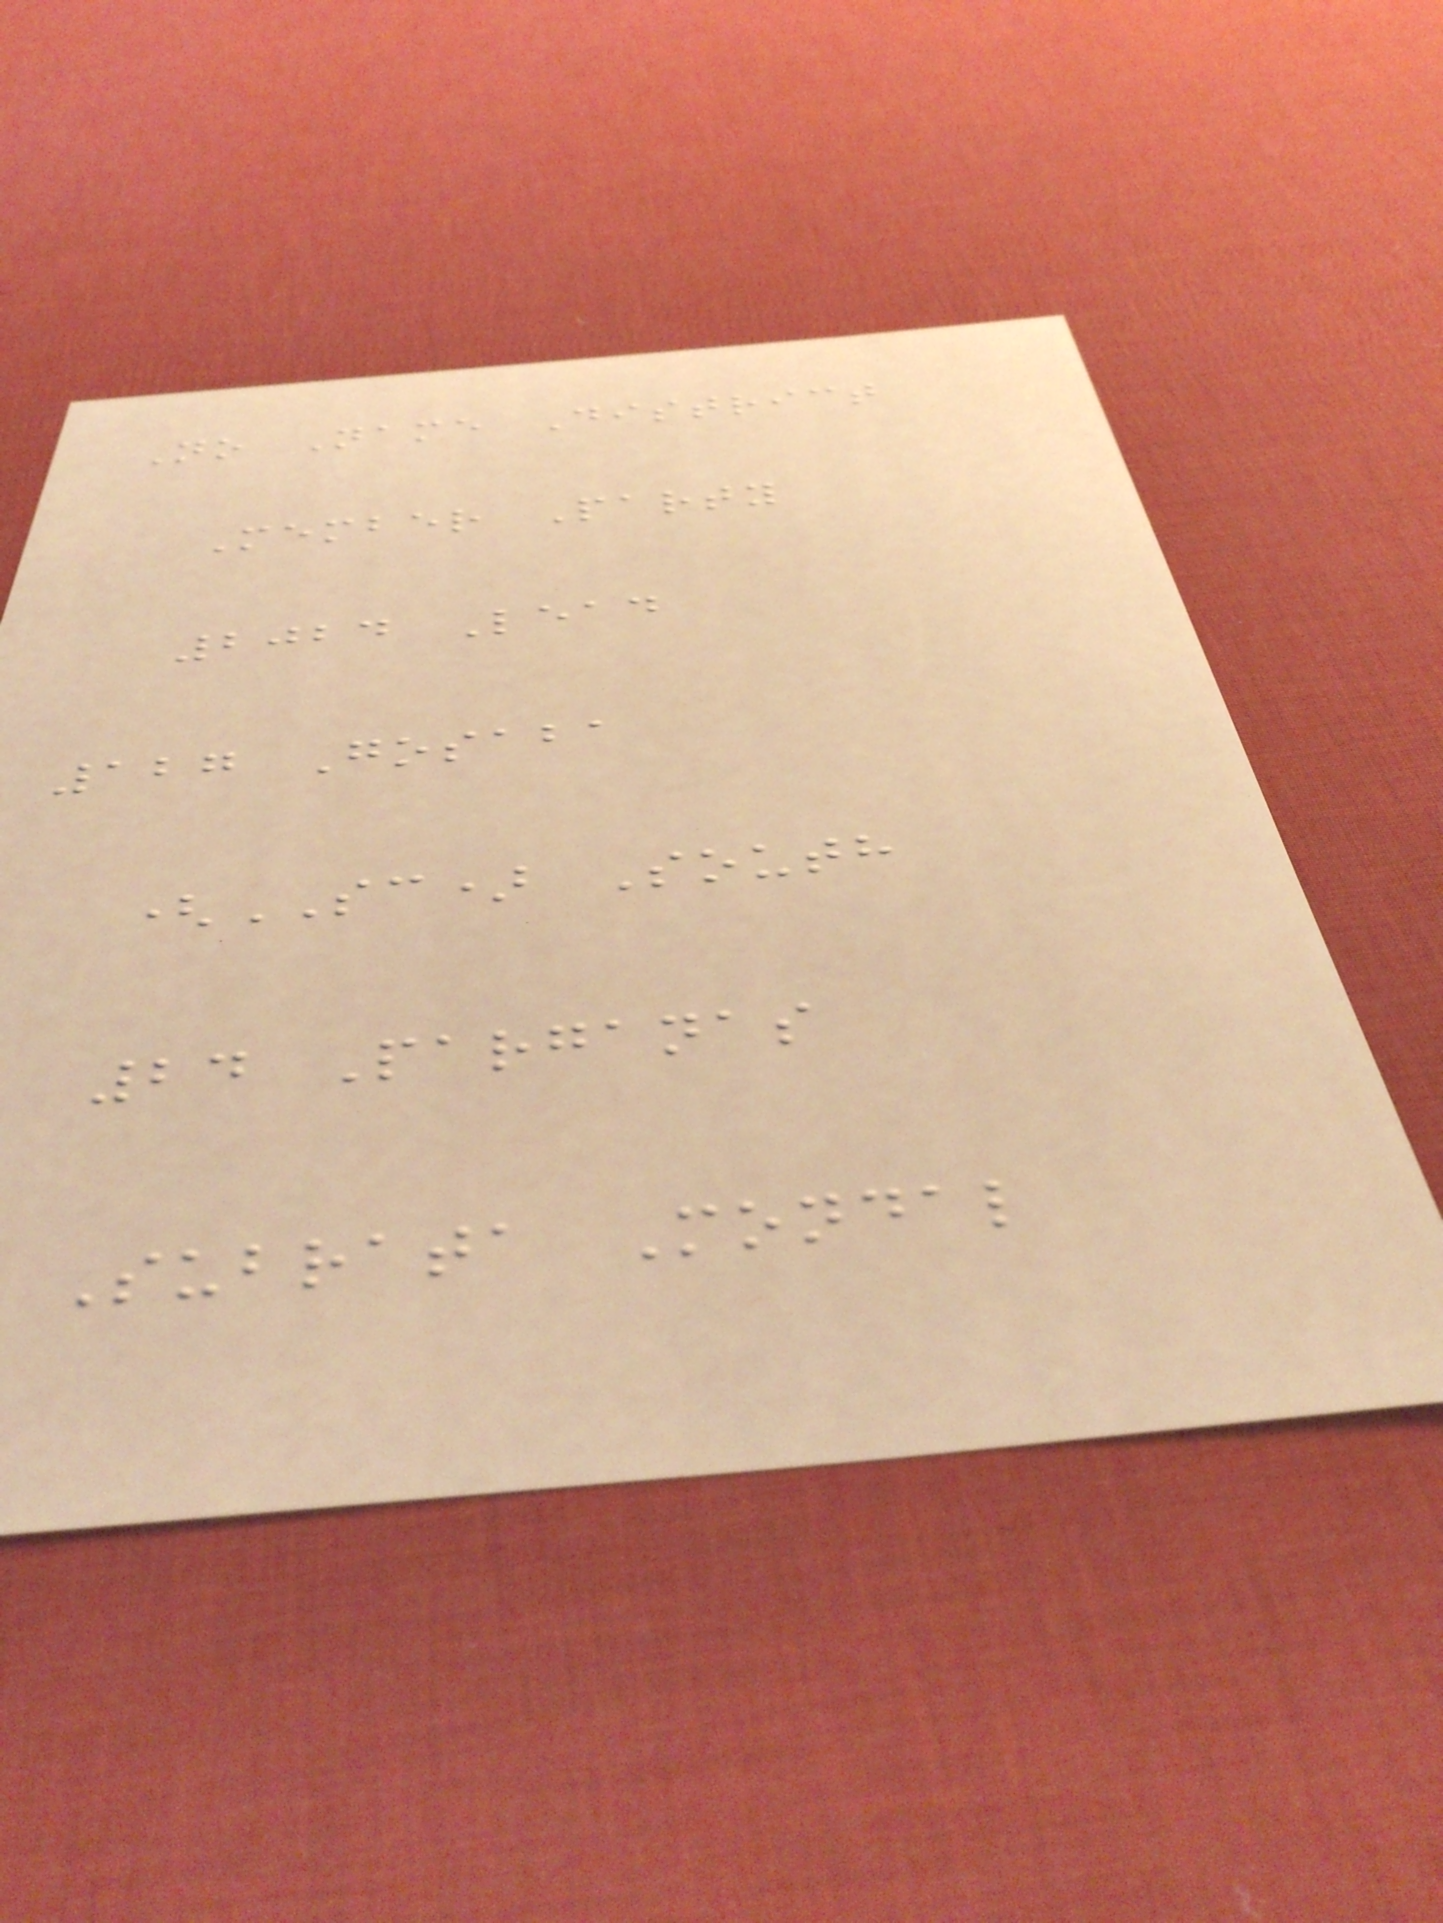No Name District
Member Party
2024 Lead
127 Gosaba
(SC) South
24 Parganas
Subrata Mondal
